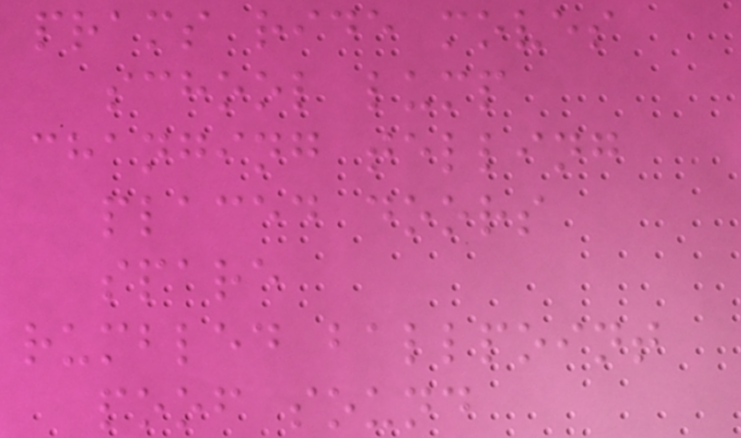prams ride moves
school lump
changing telling
placed doors
spare
rumbled ballpoint
poof sound
